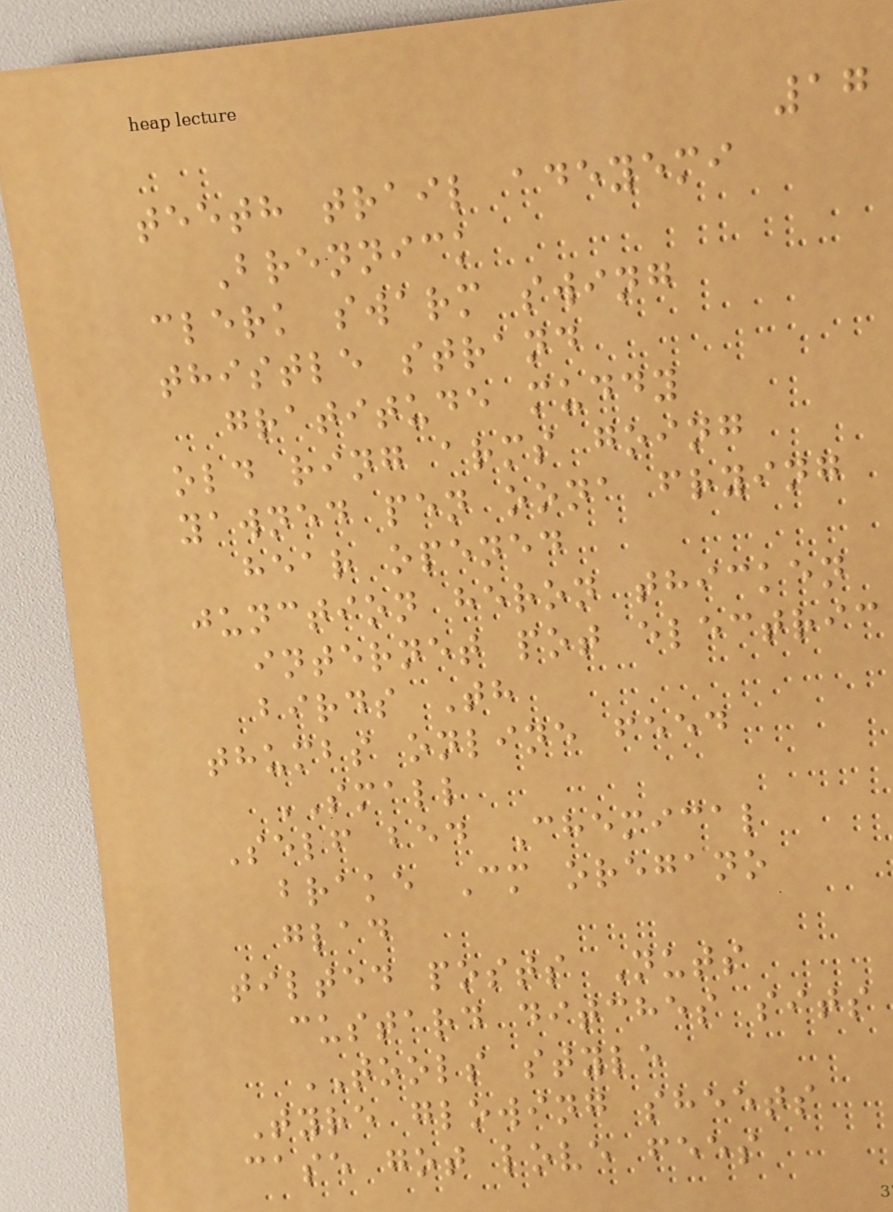17
teeth trail adeyemi
Brennick
clerk swarm swing
thistle strand
gratitude muddy
old ring arms going
yawned pen oona frying
hear opened
junction heron thicken
internet pot electric
birds Th
thumbs online feed
SMALL
Self bed Chemical
brake Cm oregano
glad
tilted posts Nuts
custard ditches sits
TOOLS style
Tyre glowing sheets
case got love fees
